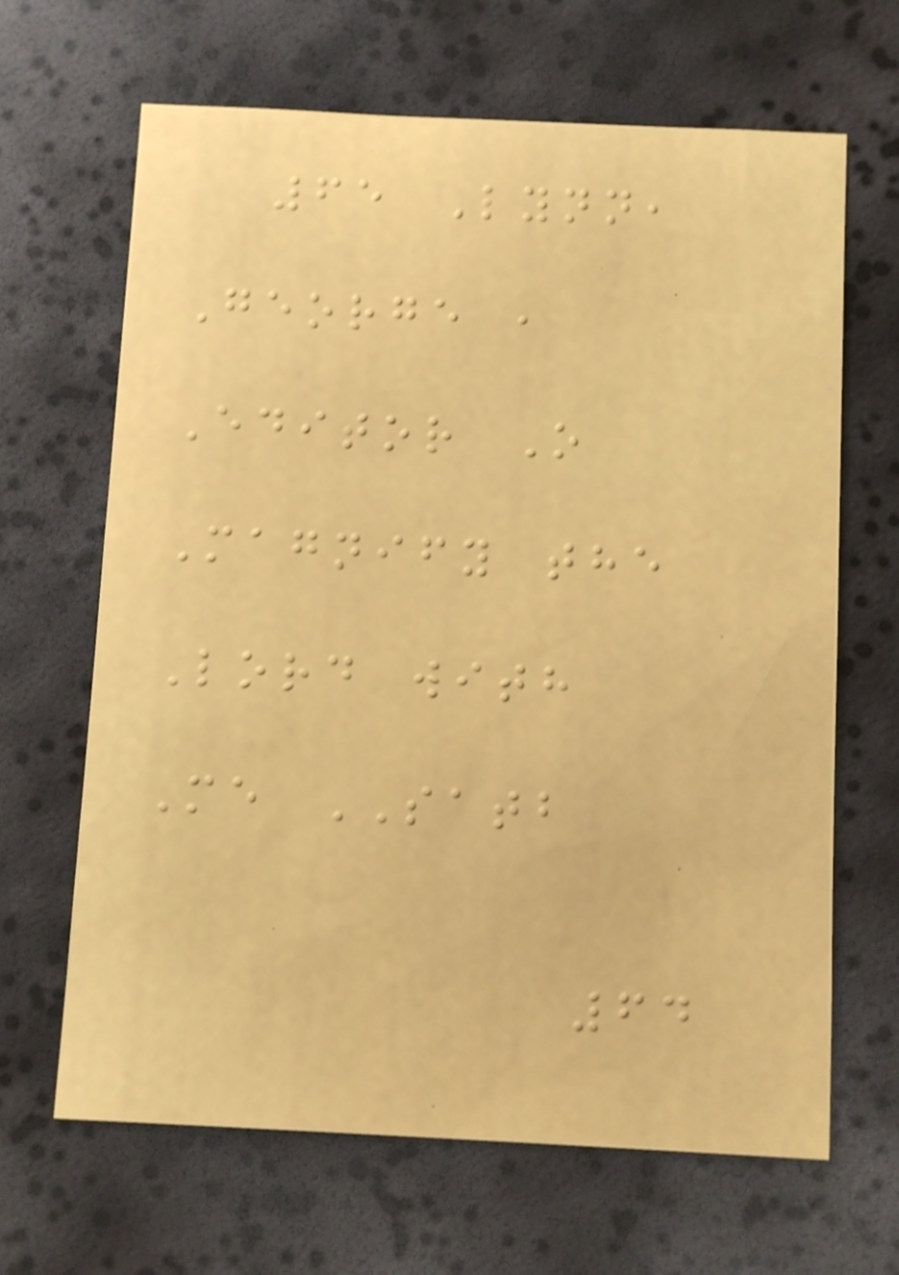65 Lynn,
George ,
Editor O
Magnify the
Lord with
Me SATB
64
